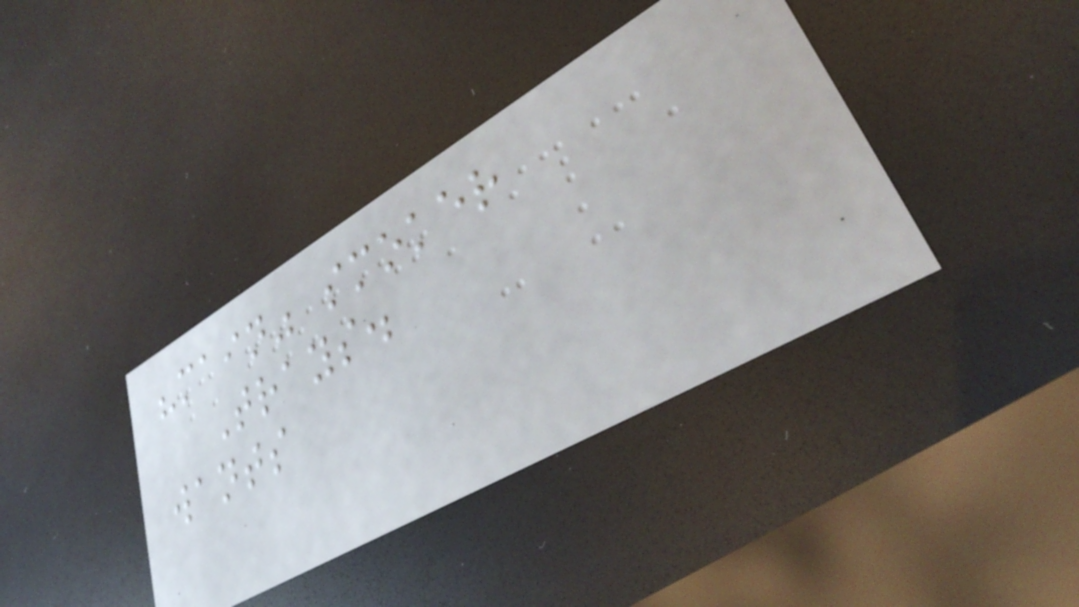"main" smoker
Trays.
wants
